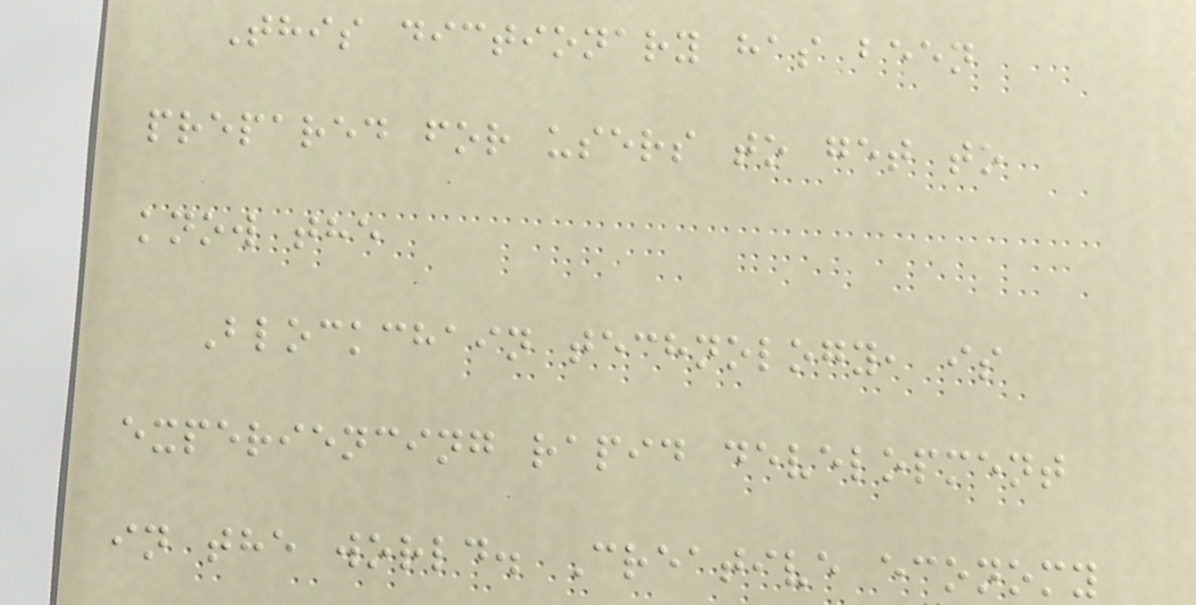This dictionary has been
prepared for users to get to
know the
Blockchain technology, is
experiencing rapid development
in the world. Creative economy
